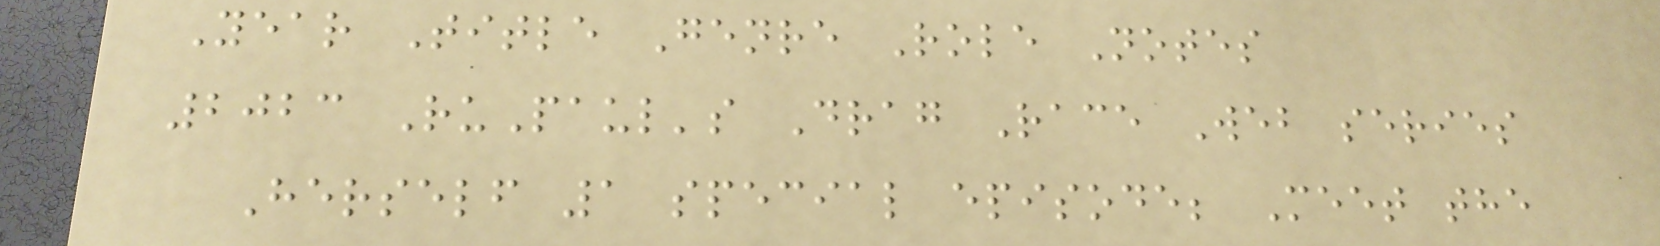Year Title Genre Role Notes
2023 RuPaul's Drag Race Web series
Herself 1 special episode; Meet the
